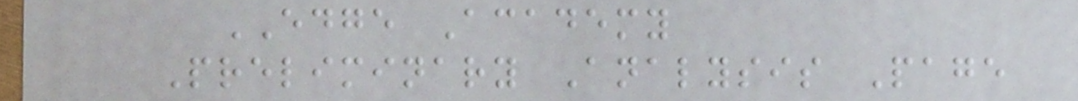EDGE Academy
Preliminary Analysis Page
